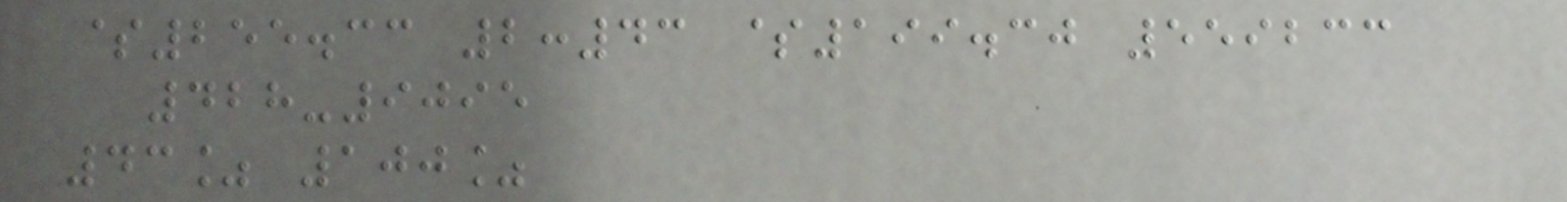$255.33 2:43 $199.30 559233
428-9095
43% 100%
